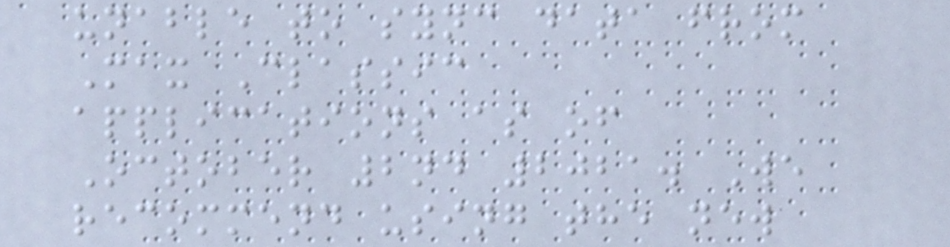unable to sync data from
Max Classic
applications as of
October 2nd 2021. We
recommend using the new
